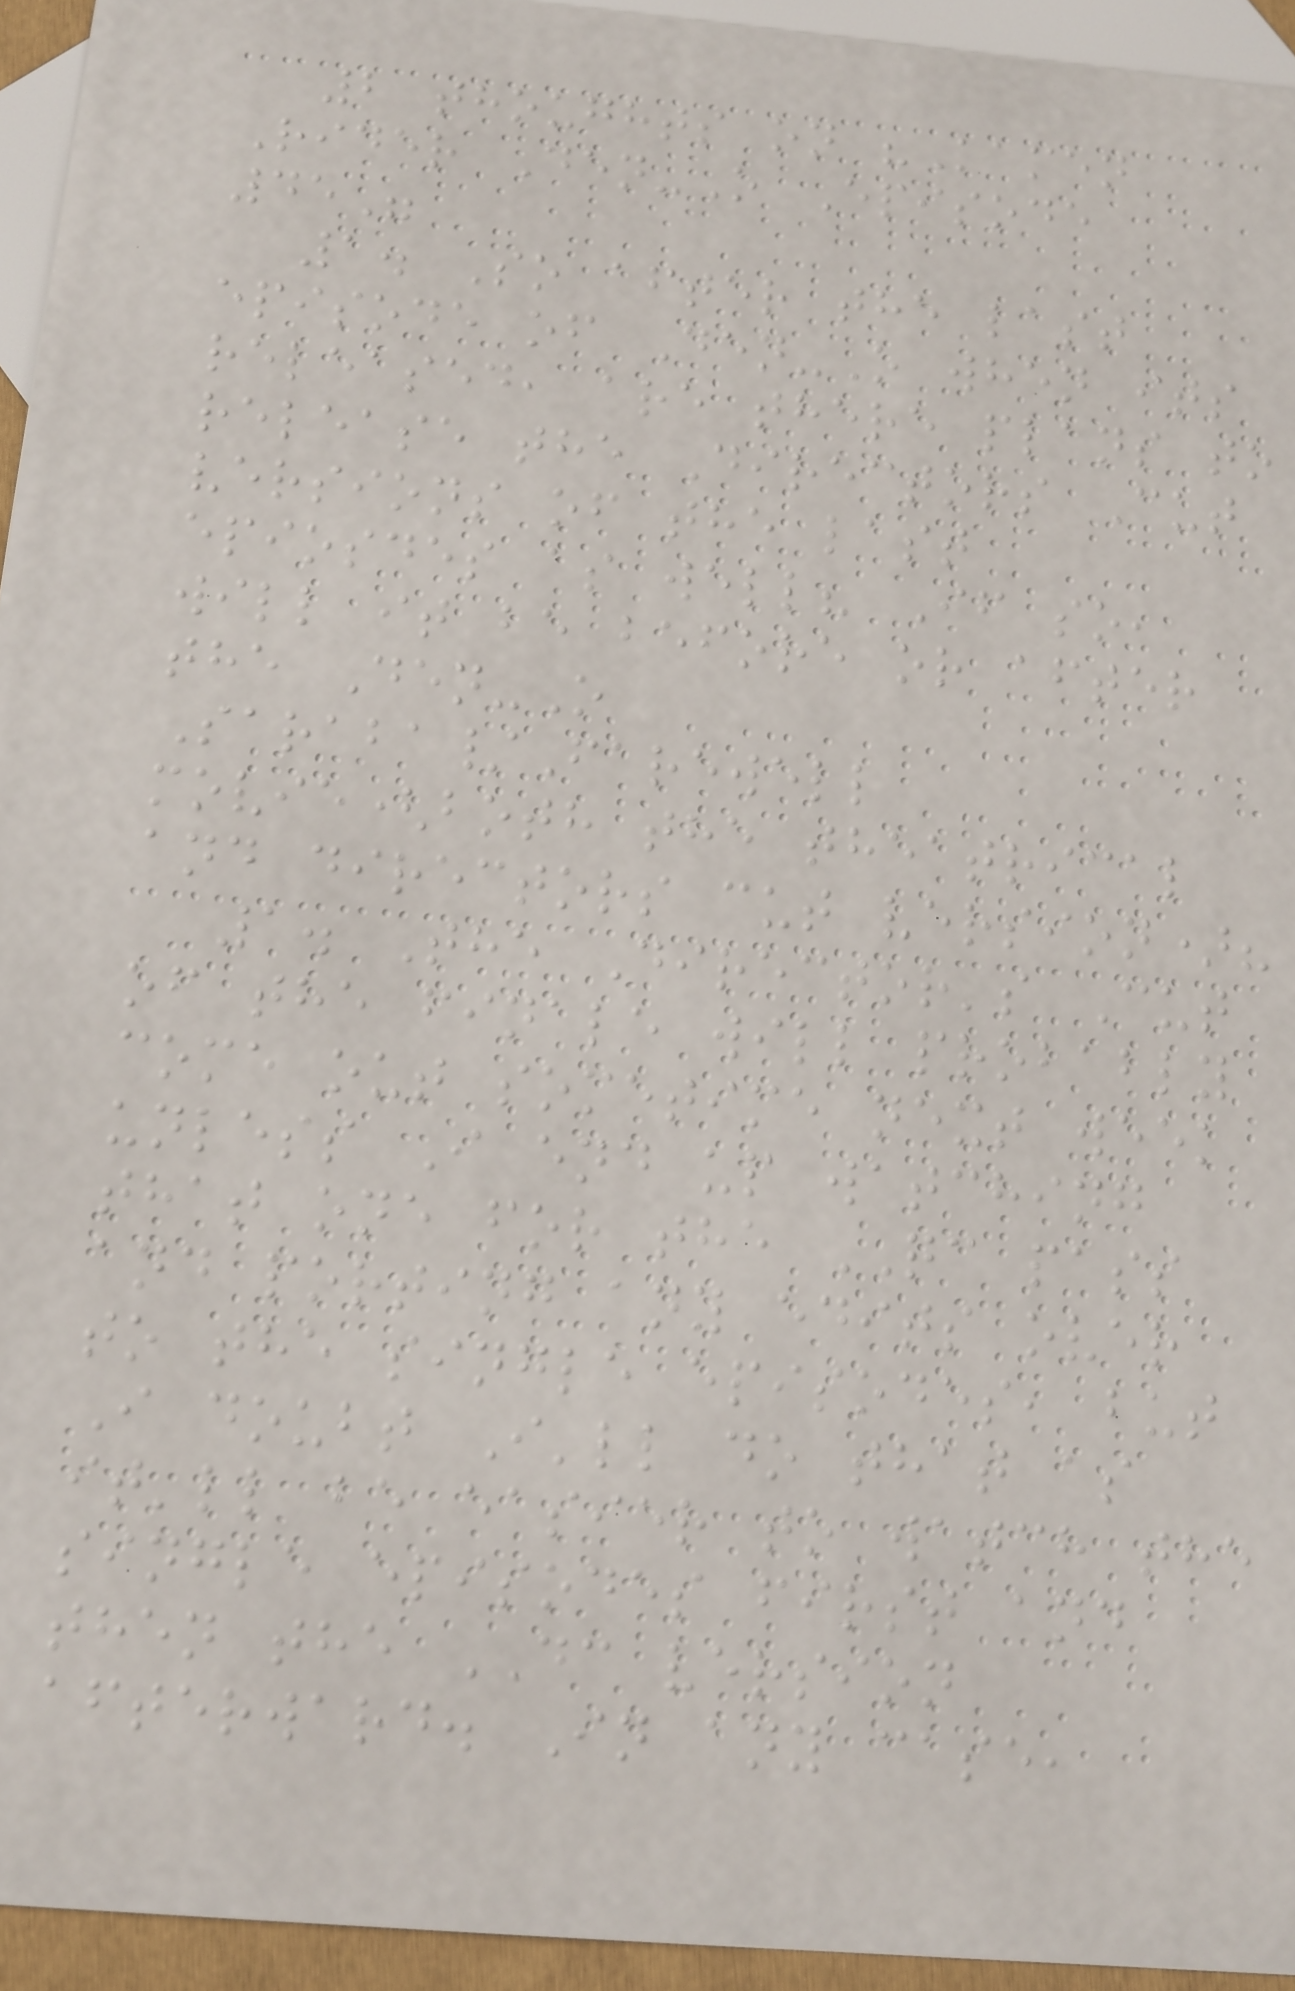2 thoughts on "Kamen
Rider Den-O Episode
45"
1. So after the last
episode of Den-O when its
released, are there plans to
release the Directors Cut
versions of the last
epiosdes as well? If so,
will it be before or after
the Den-O
Saraba/Farewell
movie(both the theatrical
and directors cut version)?
1. The Director's Cut
of the finale will probably
come out sometime next week
unless I end up watching
that one for the QC pass
and porting any edits over
to the single episodes, but
I doubt I'll do that as
it'll be easier to watch the
single episodes first and
then the DC version
afterward. In any case,
